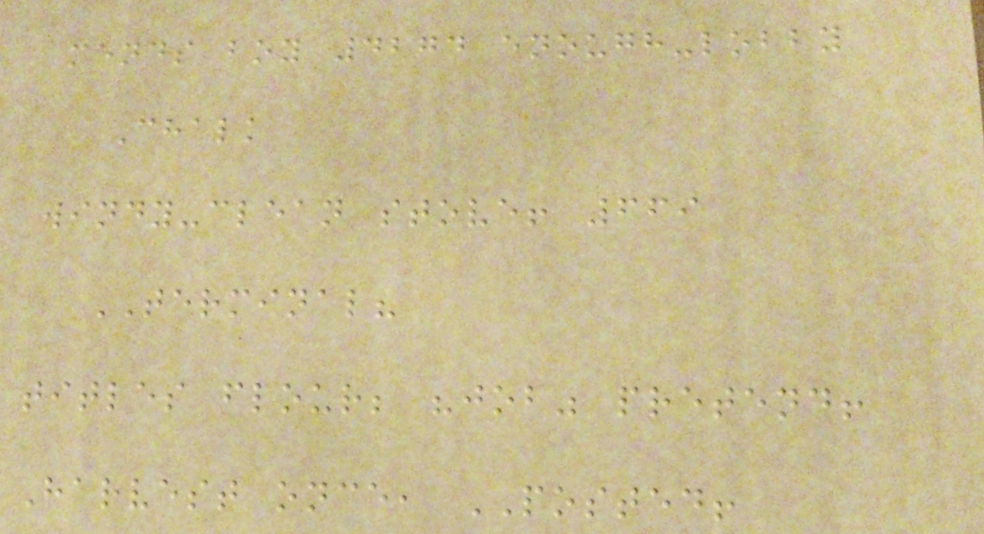mends boy 4274 enough-lobby
Chalk
windy-clean stove! 669
TERMINAL?
titles flour; "job" pretend!
Harvest once, POSTED!
